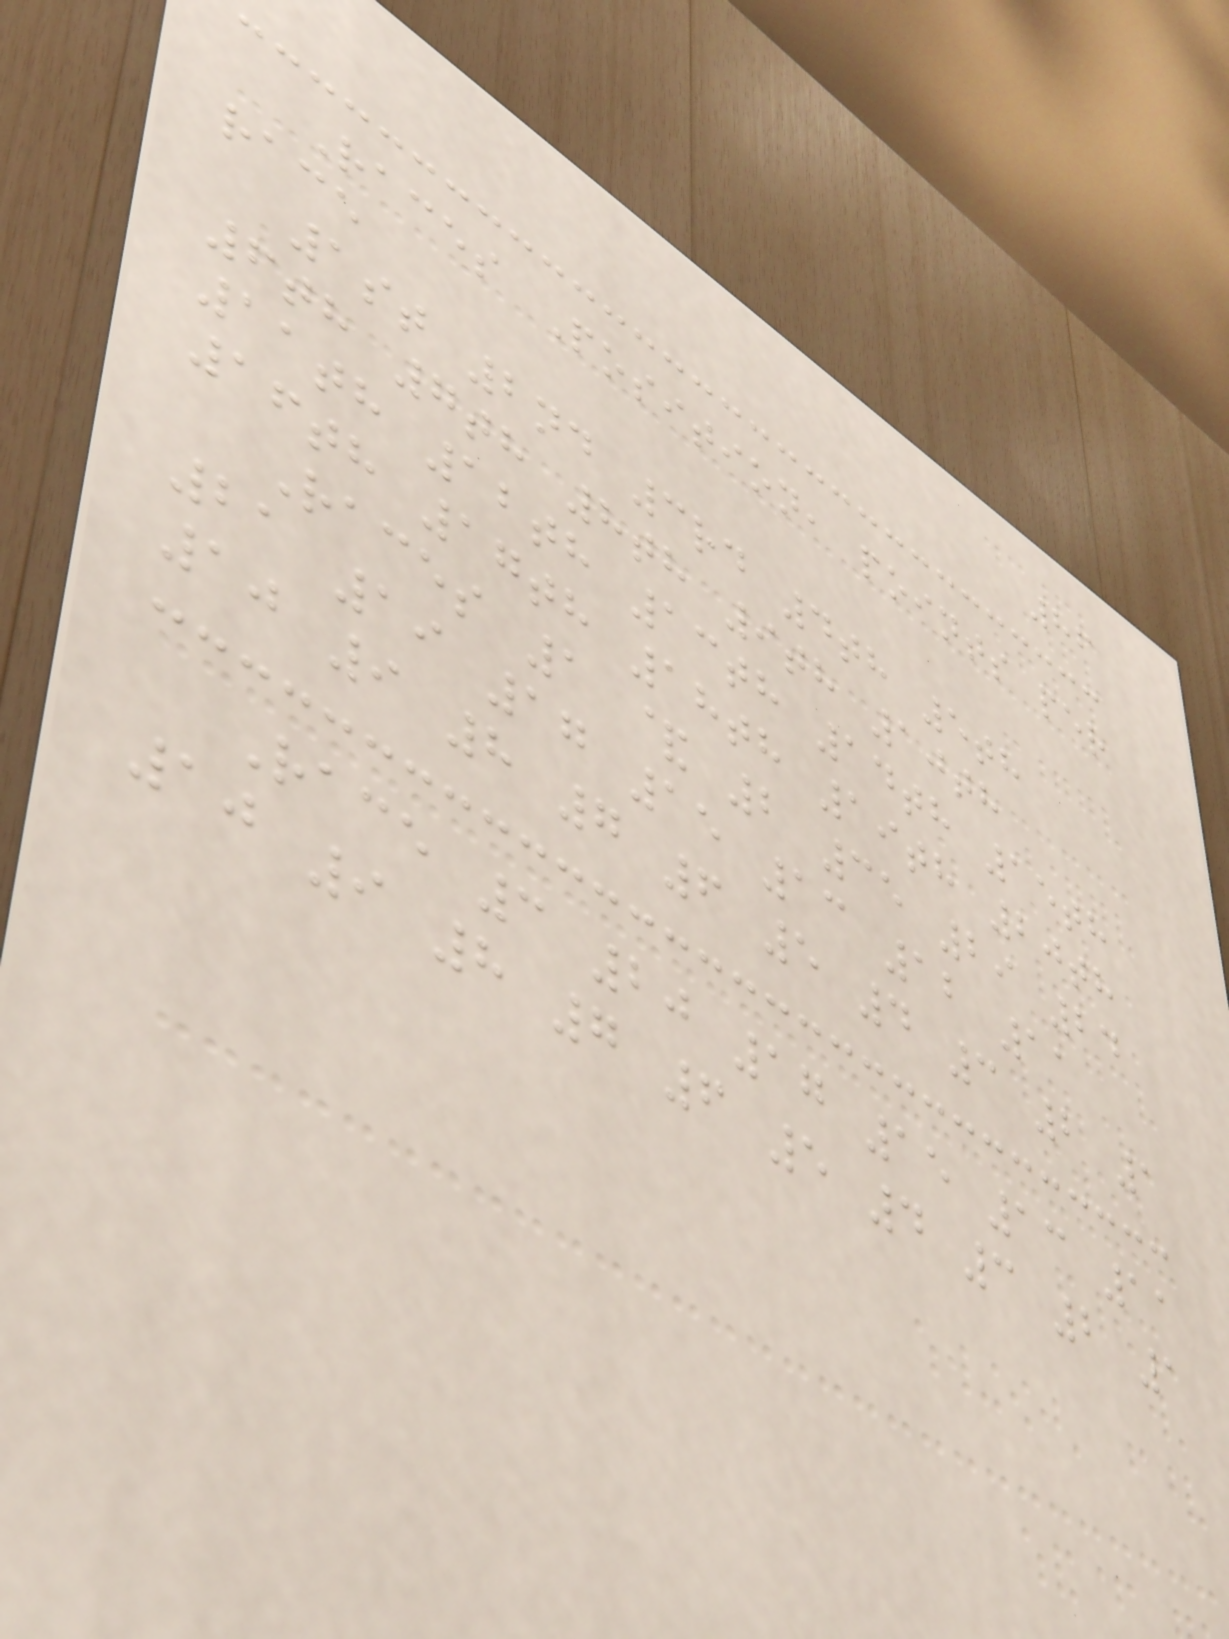86
Races Position, points per
race
1st 2nd 3rd 4th 5th
6th 7th 8th 9th 10th
11th 12th 13th 14th 15th
16th 17th 18th 19th 20th
Races 1 & 2 35 29 24
21 19 17 15 13 12 11
10 9 8 7 6 5 4 3 2 1
Race 3 20 17 15 13 11
10 9 8 7 6 5 4 3 2 1
